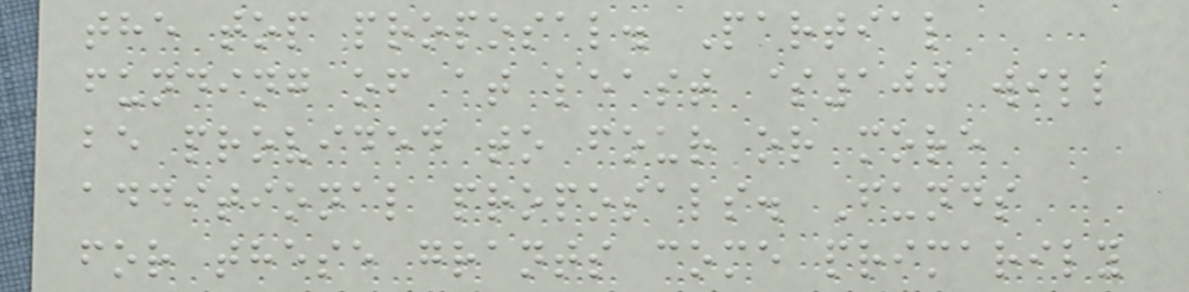the top proposal. Partial
funding of at least $100 will
be provided to four or more
additional proposals. Funds
for these grants come primarily
